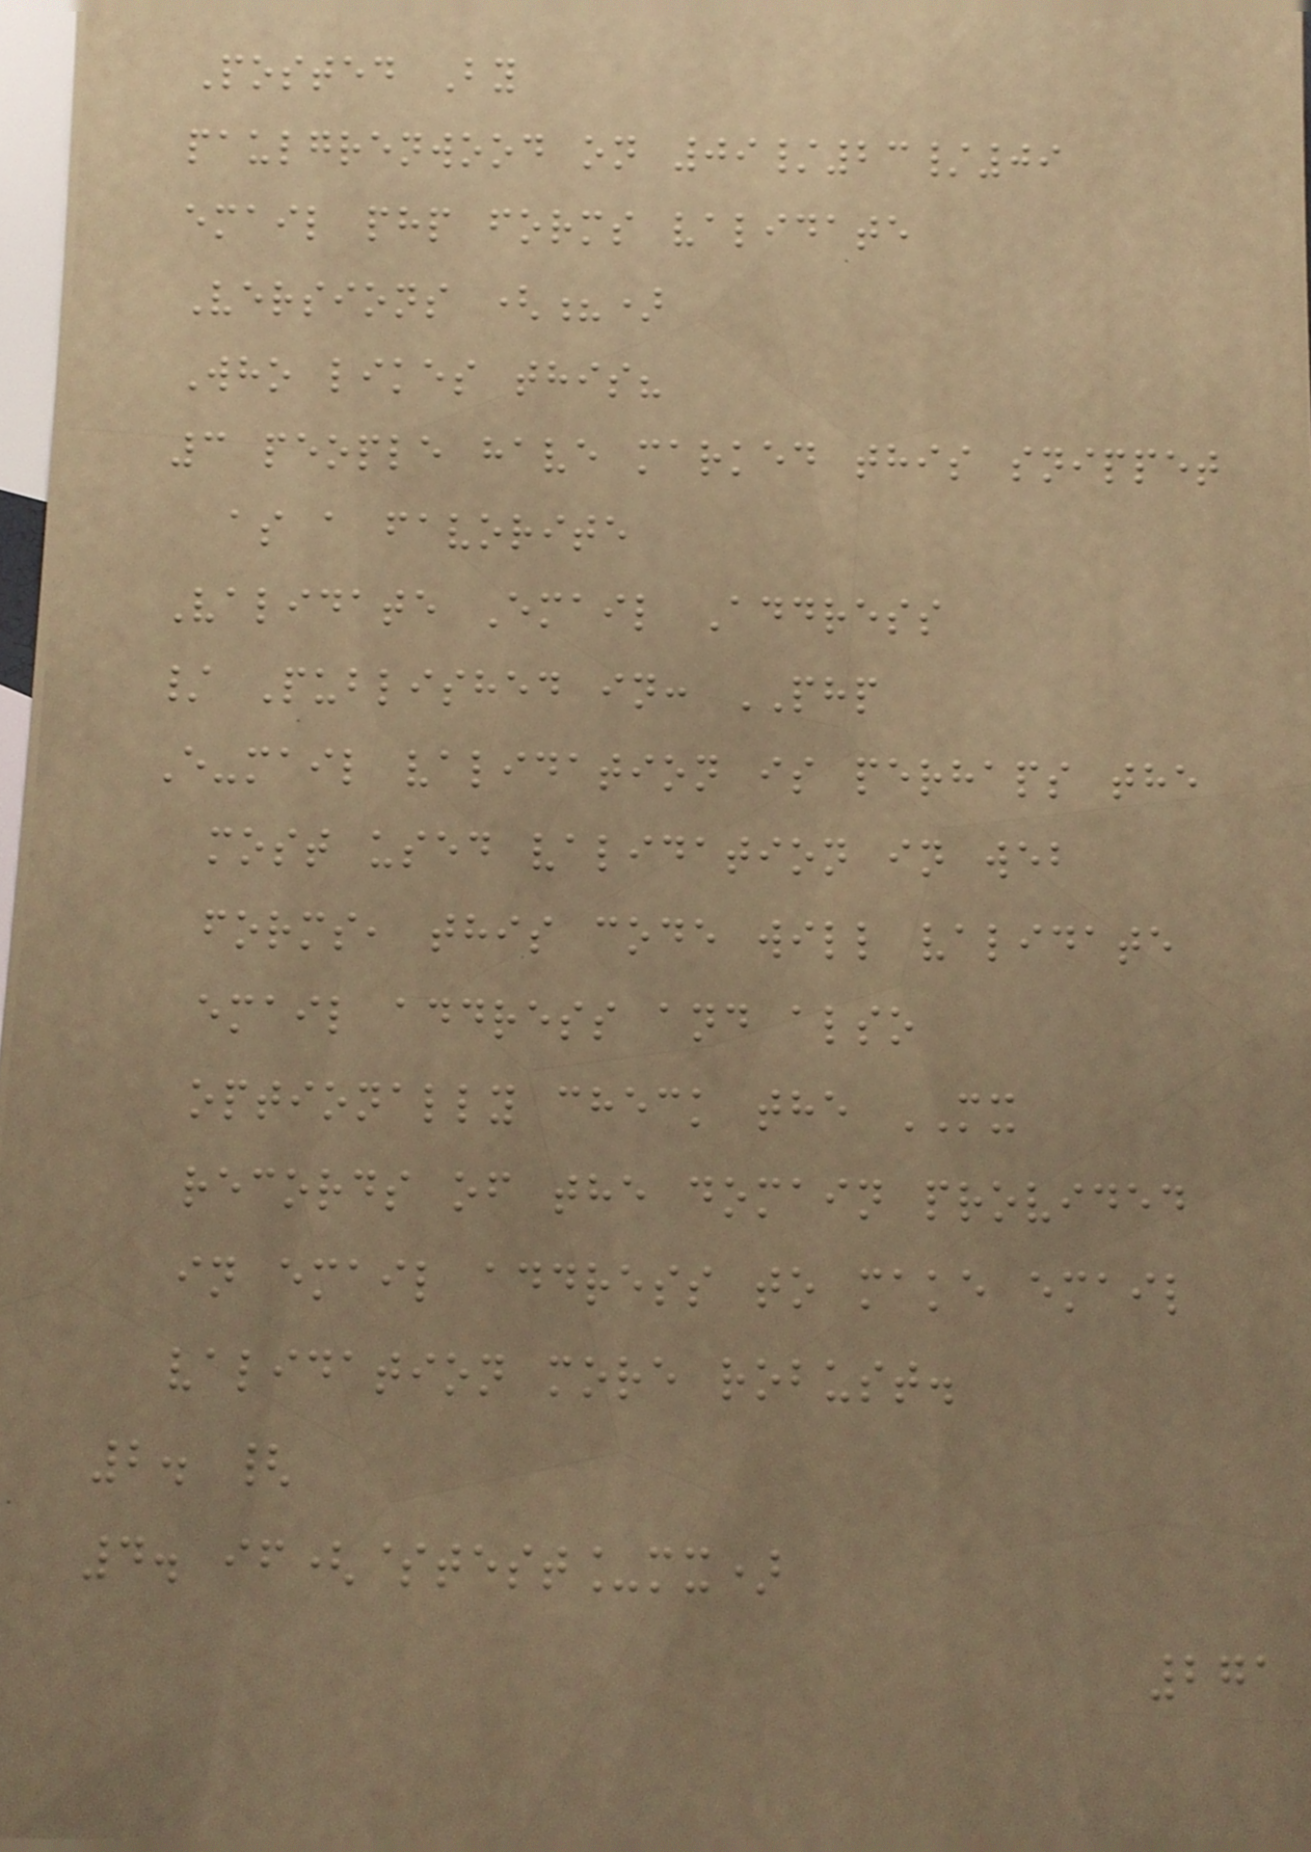Posted By
paulgrenwood on 09/23/09
email php forms validate
Versions (?)
Who likes this?
3 people have marked this snippet
as a favorite
Validate Email Address
/ Published in: PHP
E-mail validation is perhaps the
most used validation in web
forms, this code will validate
email address and also
optionally check the MX
records of the domain provided
in email address to make email
validation more robust.
2. {
4. if($test_mx)
271
